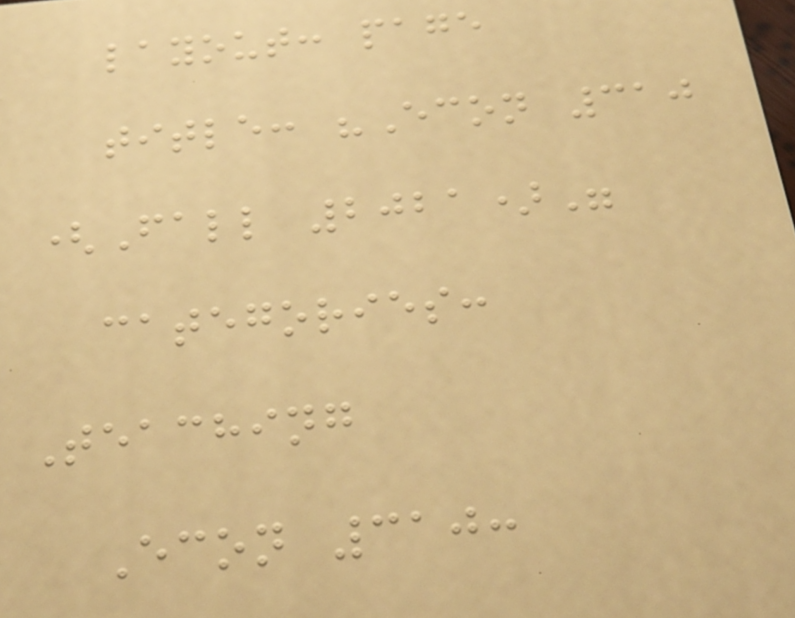layout: page
title: "Econ 310
(Fall 2021)"
categories:
Teaching
Econ 310:
